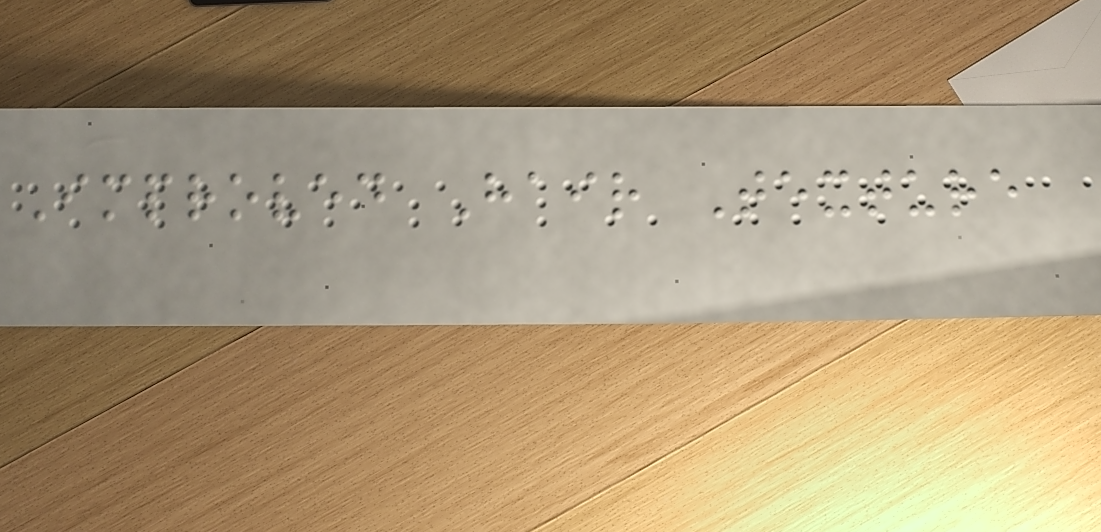Improved Hair Texture
